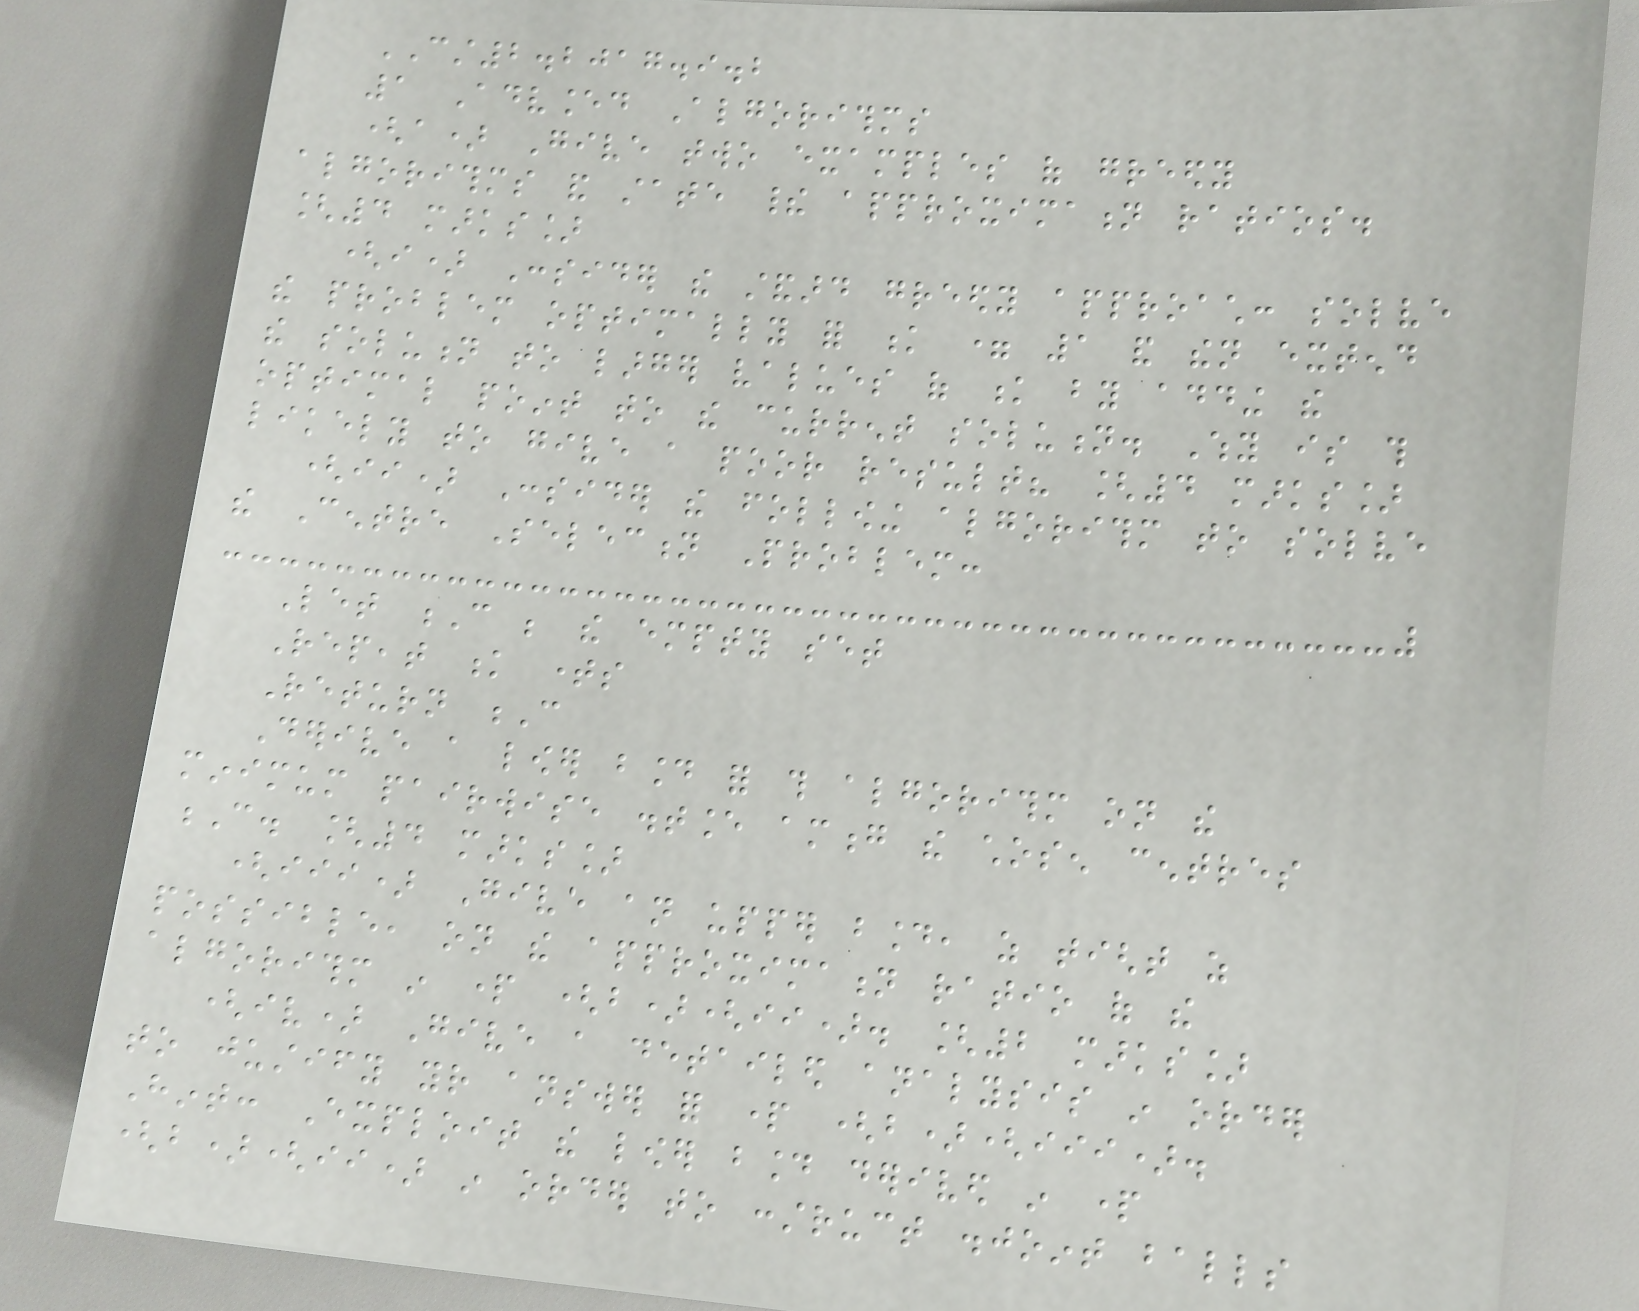CST2.2017.9.2
1 Advanced Algorithms
(a) Give two examples of greedy
algorithms and state their approximation ratios.
[4 marks]
(i) Consider the standard greedy approach: solve
the problem optimally for k = 1 and then extend
the solution to larger values of k by adding the
optimal point to the current solution. Why is this
likely to give a poor result? [4 marks]
(ii) Consider the following algorithm to solve
the Centre Selection Problem:
Let C be the empty set
Repeat k times
Return C
Derive a lower bound for this algorithm on the
minimum pairwise distance among the chosen centres
C. [4 marks]
(iii) Give an upper bound, as tight as
possible, on the approximation ratio of the
algorithm in part (b)(ii). [2 marks]
(iv) Give a detailed analysis in order
to justify your answer for part (b)(iii).
Hint: Exploit the lower bound derived in part
(b)(ii) in order to construct disjoint balls
